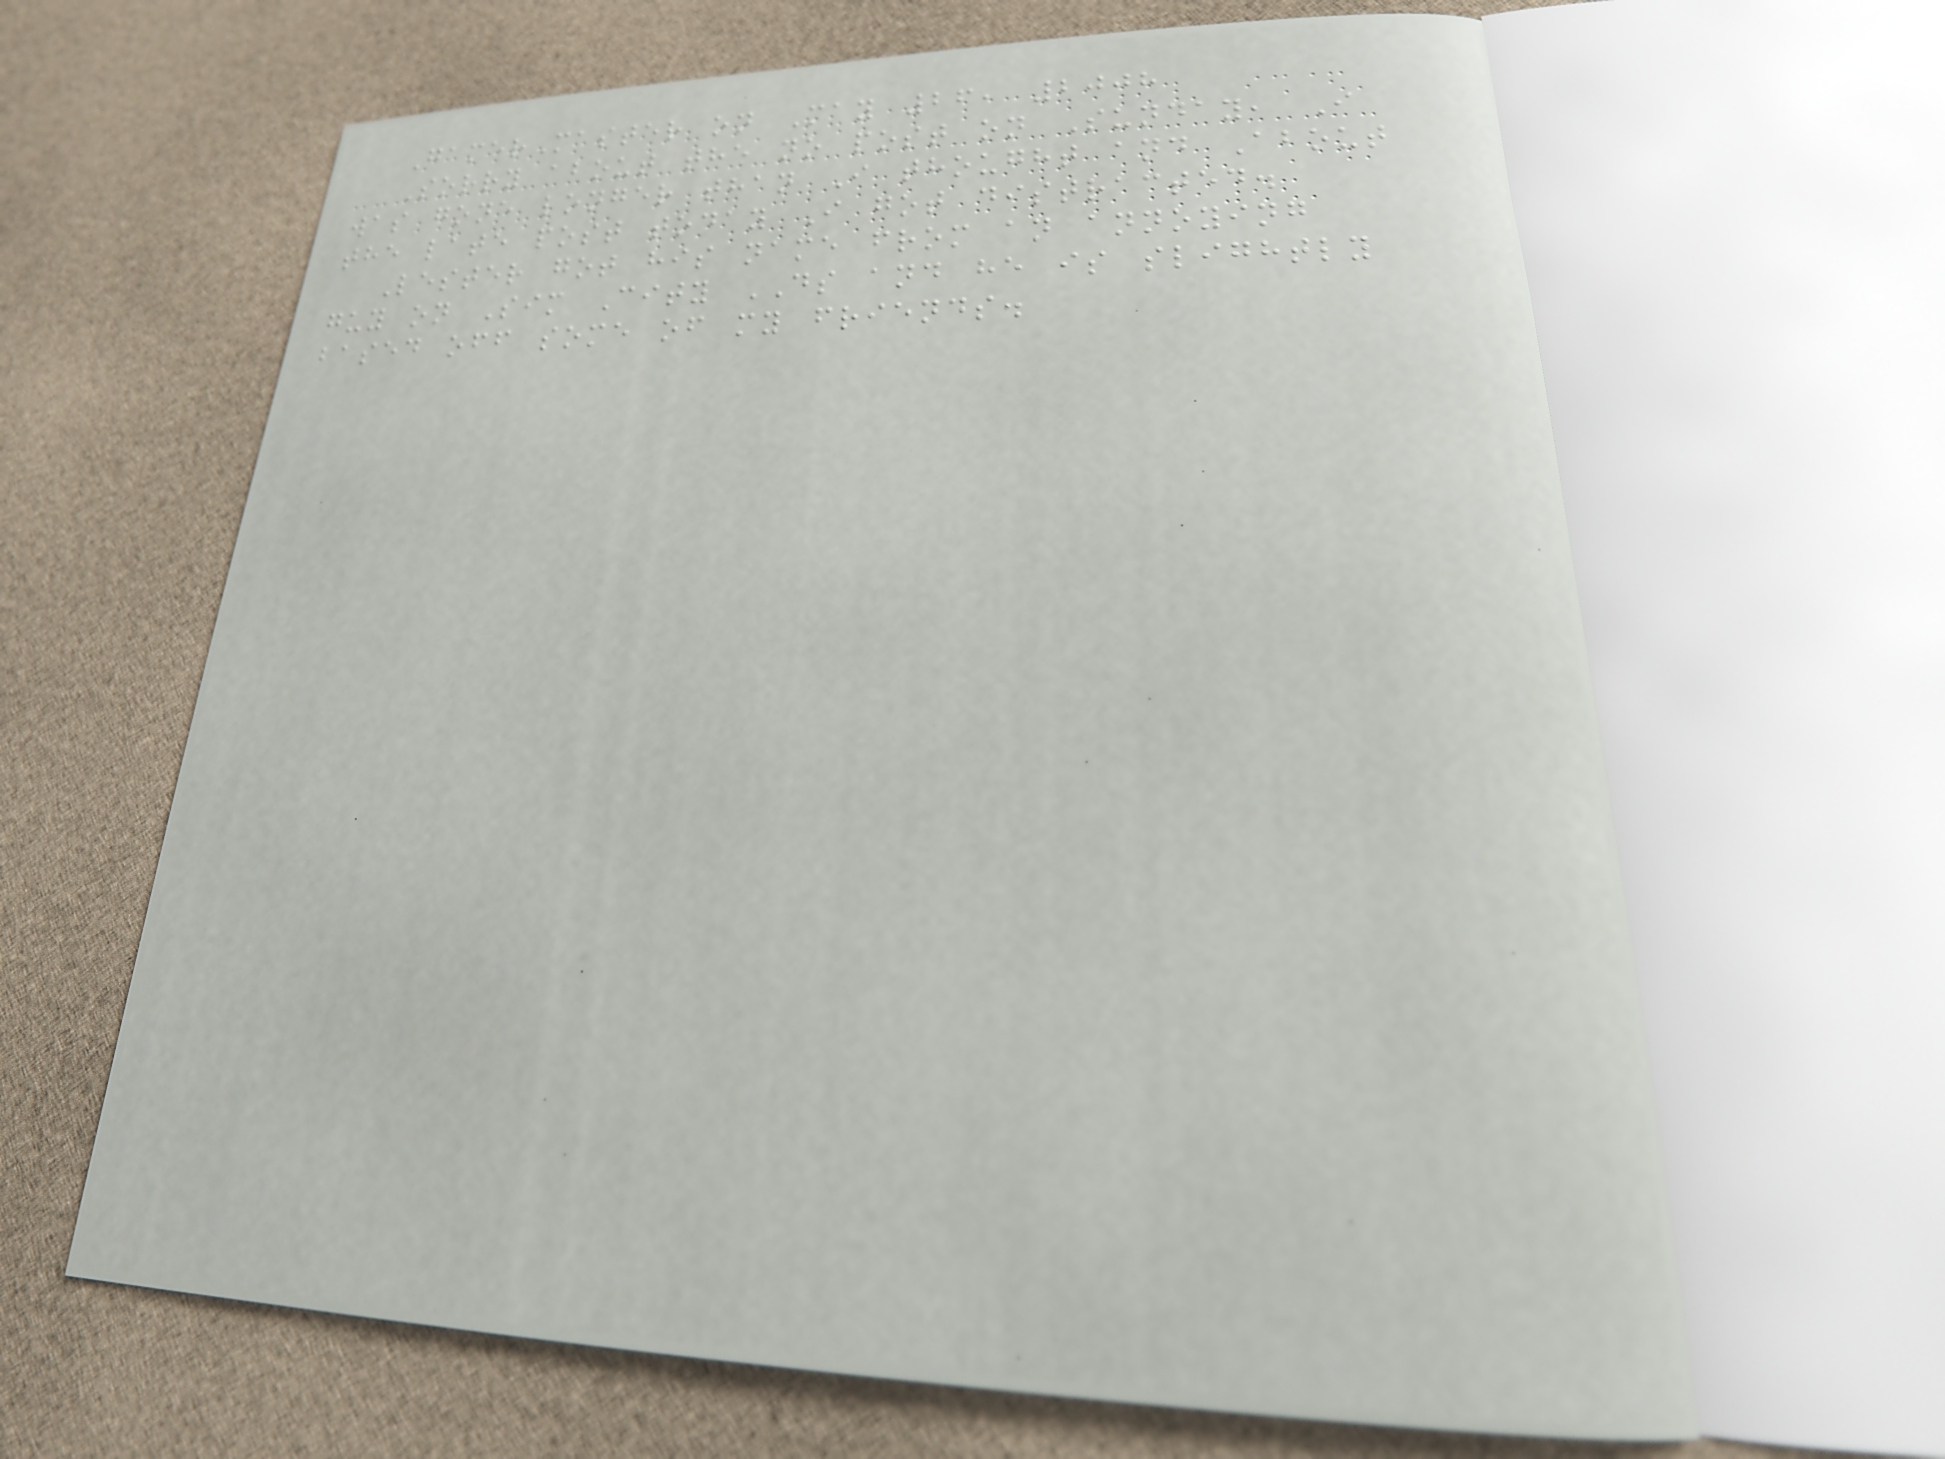GamerMaster on May 26, 2008
Sorry about the no post on Sunday, I
was gone longer than I thought and About
the late post today I got distracted.
Lester got his name from an annoying
guy on Sim City DS and he is slightly
based off some of my friends.
